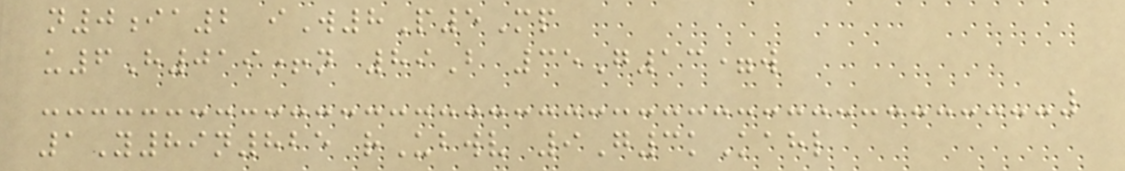n0ia2 iW8P5Mp
u6H019+n 89B 35G13=w
1Y89n825 rUbwv 9G3kKahl
